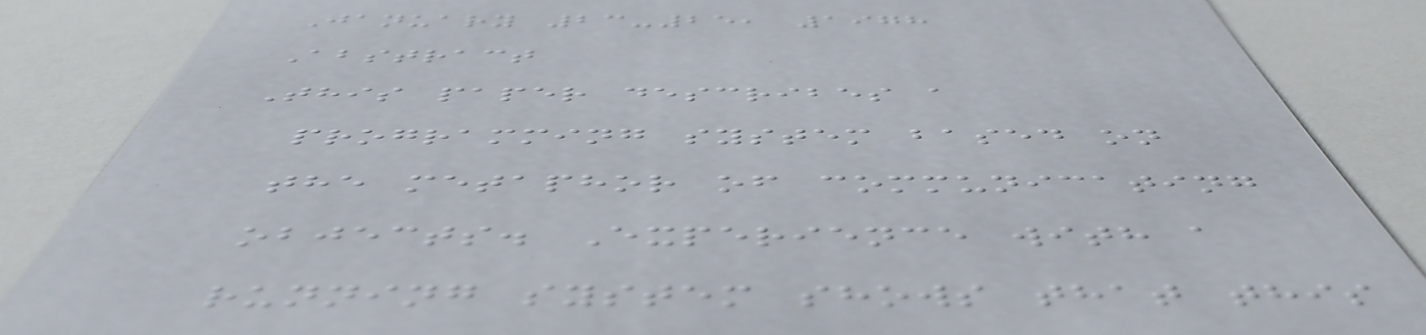January 23-25, 1978
Abstract
This paper describes a
programming system based on
the metaphor of communicating
objects. Experience with a
running system shows that this
